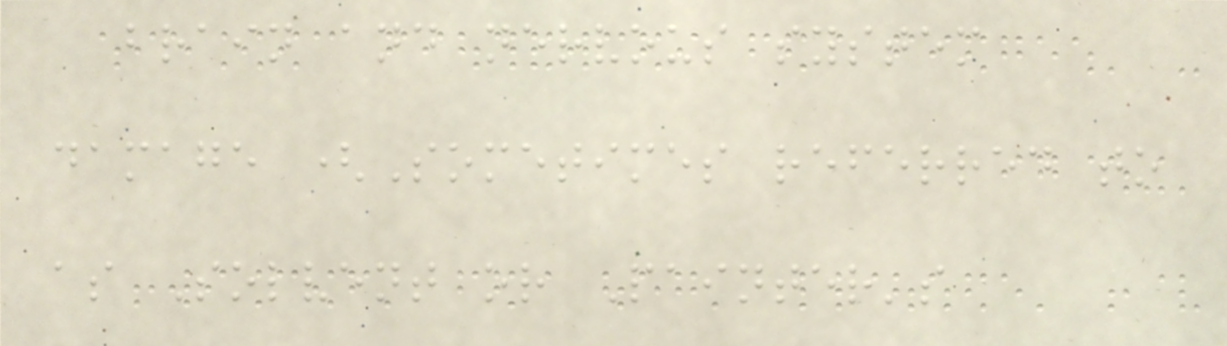brain and nervous system
damage (Sometimes referred to
as Solvent or Painter's
